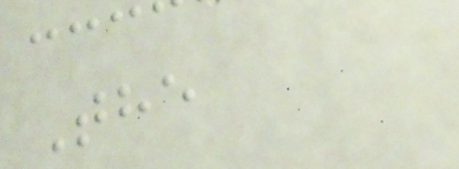The
